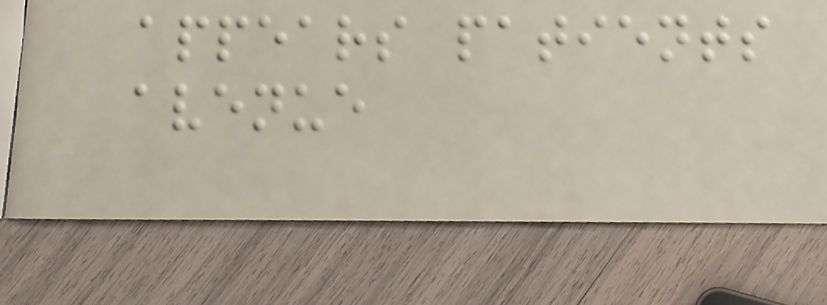appears patients
avenue
